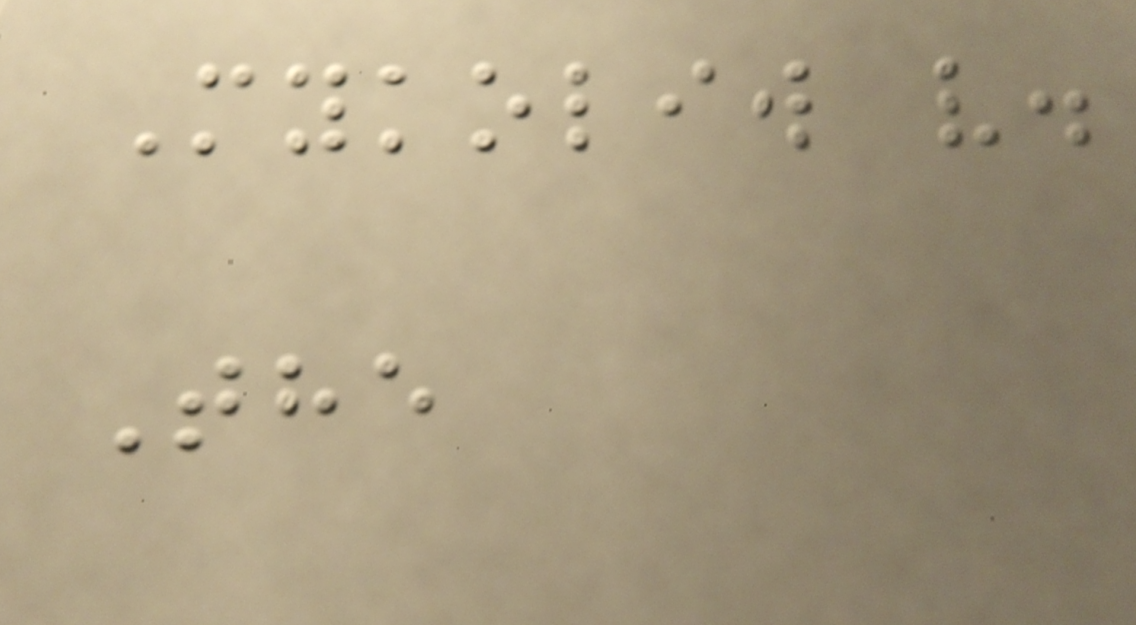Mykoliw v.
The
